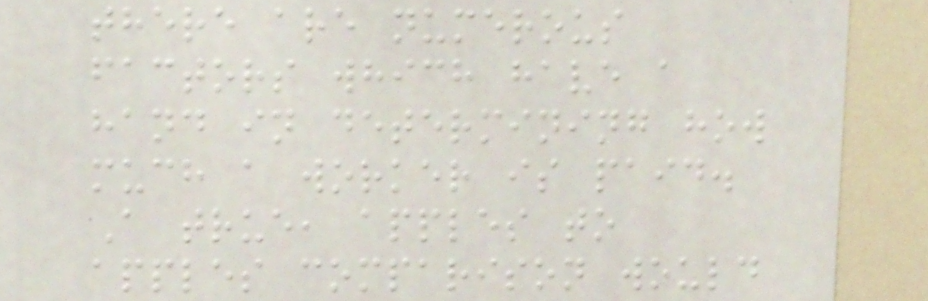there are numerous
factors which have a
hand in determining how
much a worker is paid.
A true, apples to
apples comparison would
